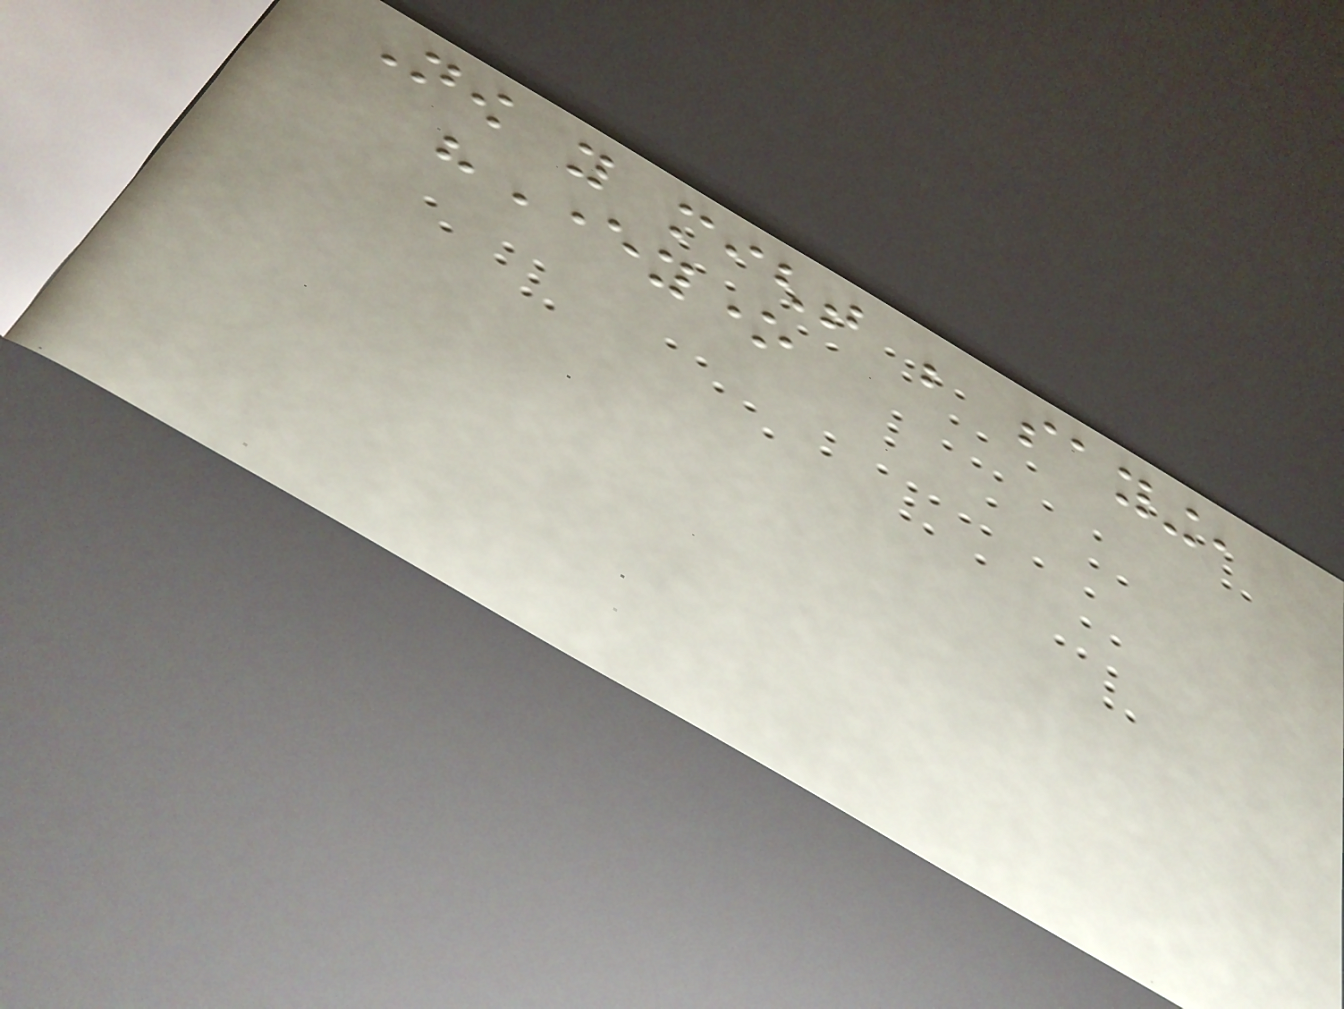Now you might be saying,
"Everyone
